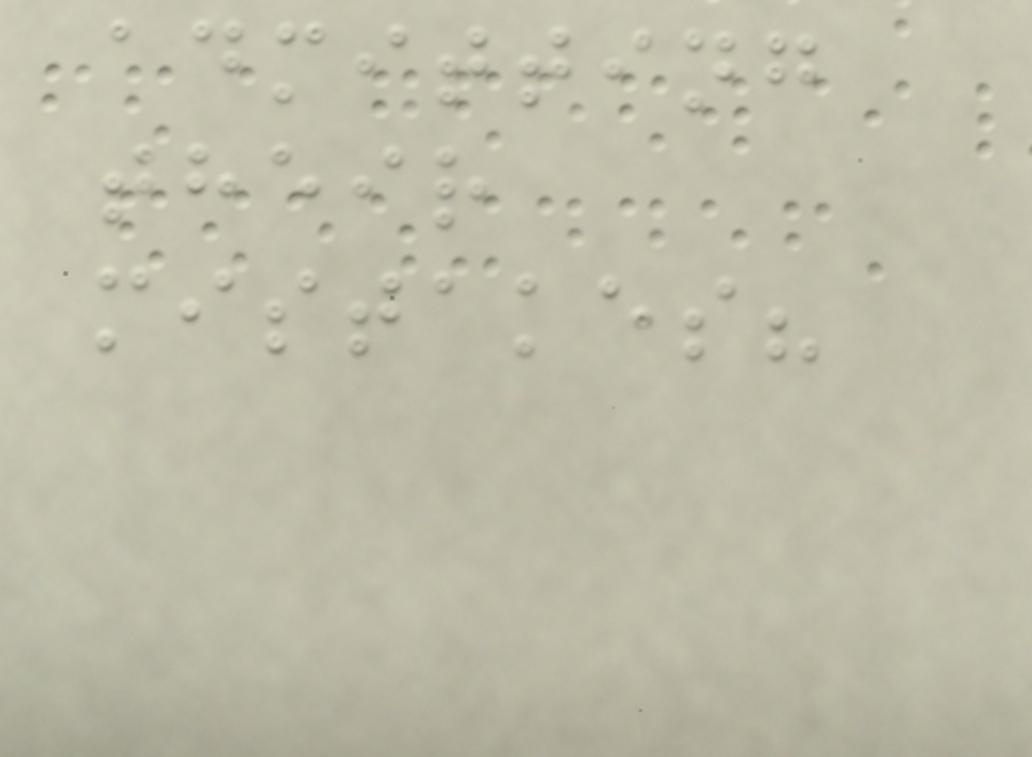admitting
their
mistakes?
